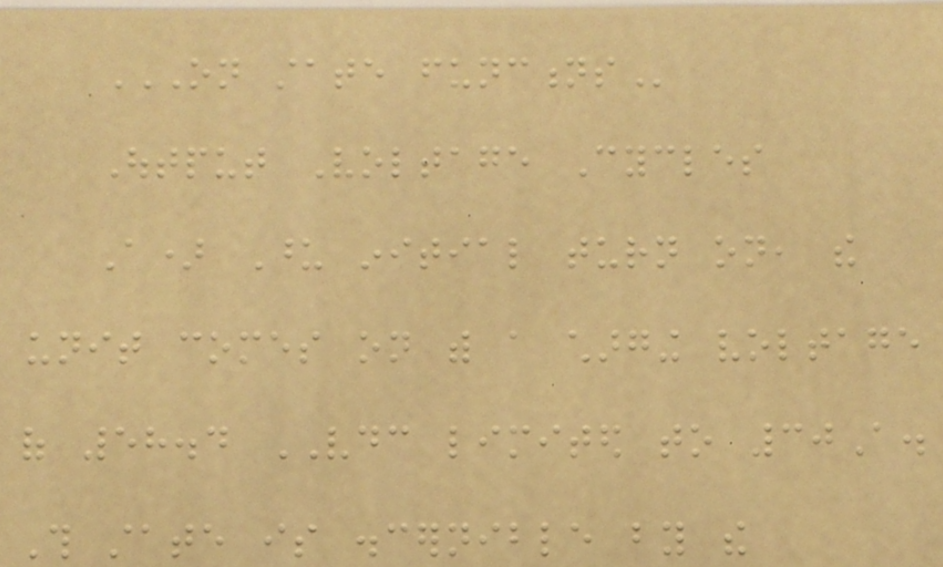ON STATE FUNCTIONS
Output Voltage Cycles
A) Upon initial turn on, the
unit comes on with a charging voltage
of 58.4 VDC limited to 30A.
This state is discernible by the
